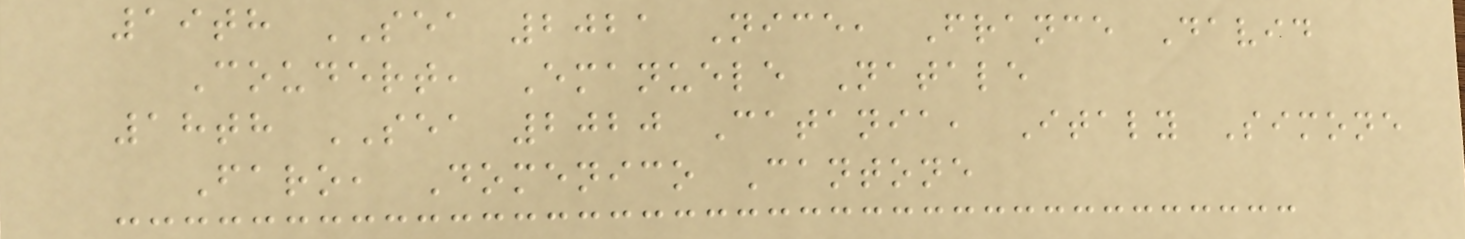19th SEA 2021 Nice, France David
Coudert, Emanuele Natale
18th SEA 2020 Catania, Italy Simone
Faro, Domenico Cantone
